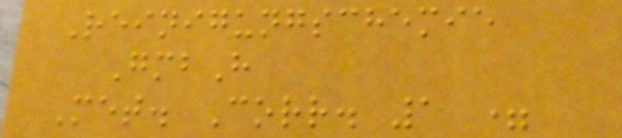Reinigungschemie
GmbH
Met. Corr. 1 =
